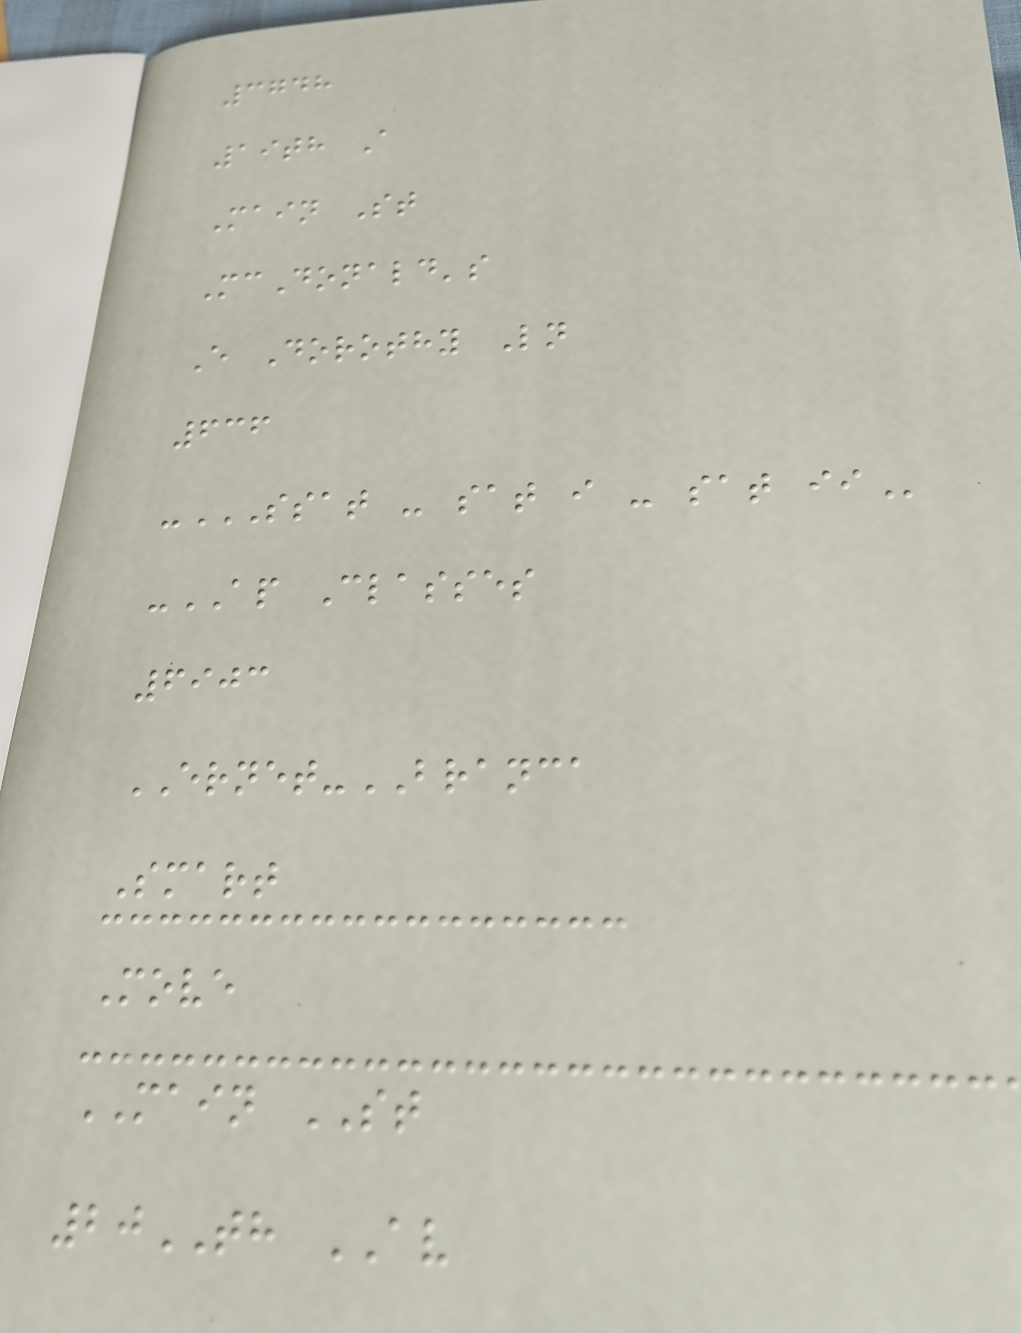3748
19th A
Main St
McDonald's
E Dorothy Ln
636
-SSAT - SAT I - SAT II
-AP Classes
6903
ERNET-BRANCA
Smart
Move
MAIN ST
20TH AV
